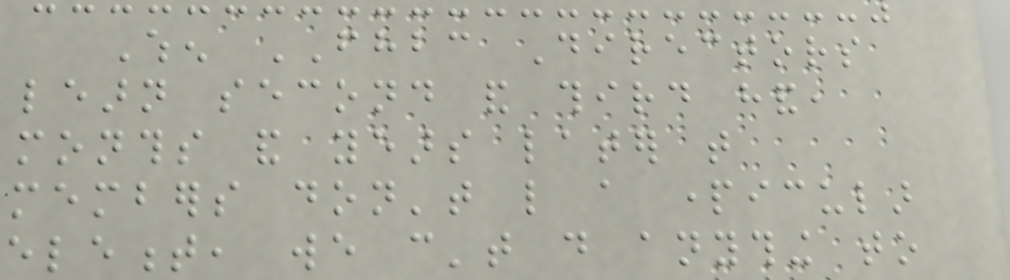When FHBC Directors
learn second and third hand,
months and years later that
members don't like a particular
element, we can't do anything to
